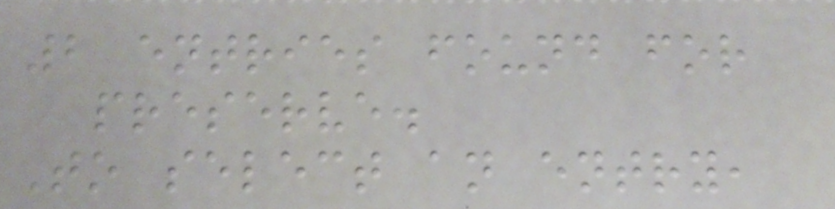2 entries found for
preserve.
To select an entry,
